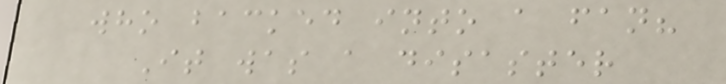who backed into a fan?
It was a disaster
